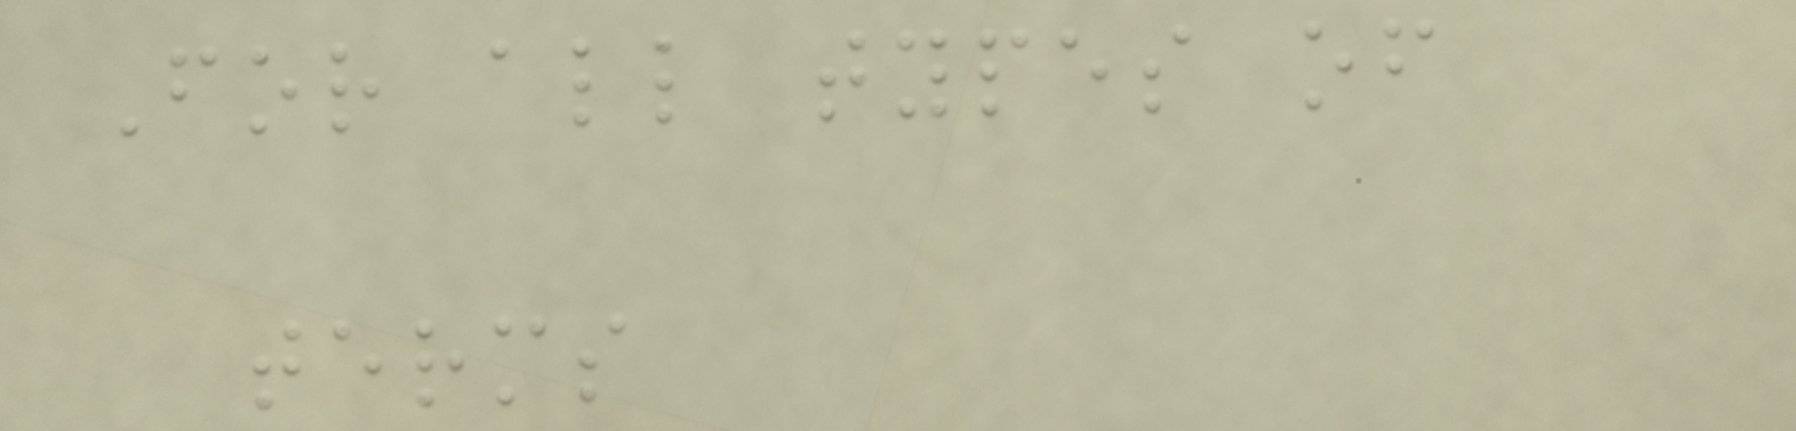For all types of
terms
